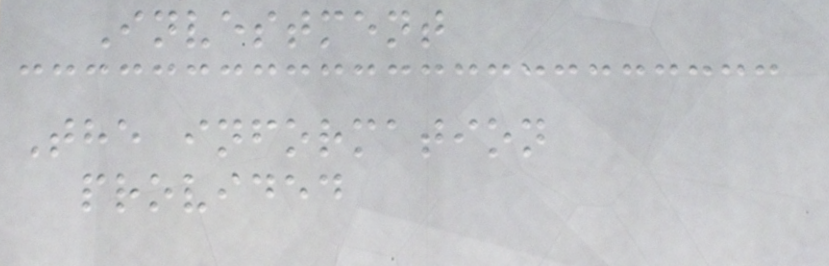Investment
The information
provided
